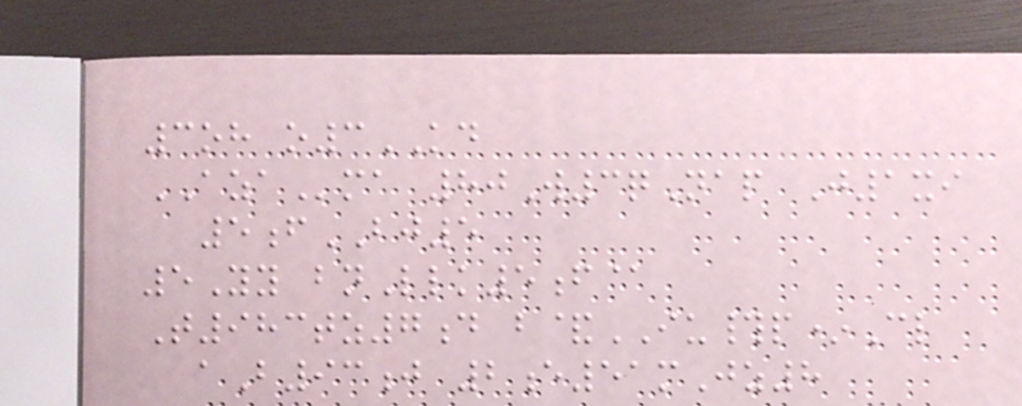3oh o3KD
AZAma 80W3qNap J1xi
5fBJ5
5Yy bnLlk5f@
T983tz7d b&IU#p*Cl
aB93j 2e51mJz8
